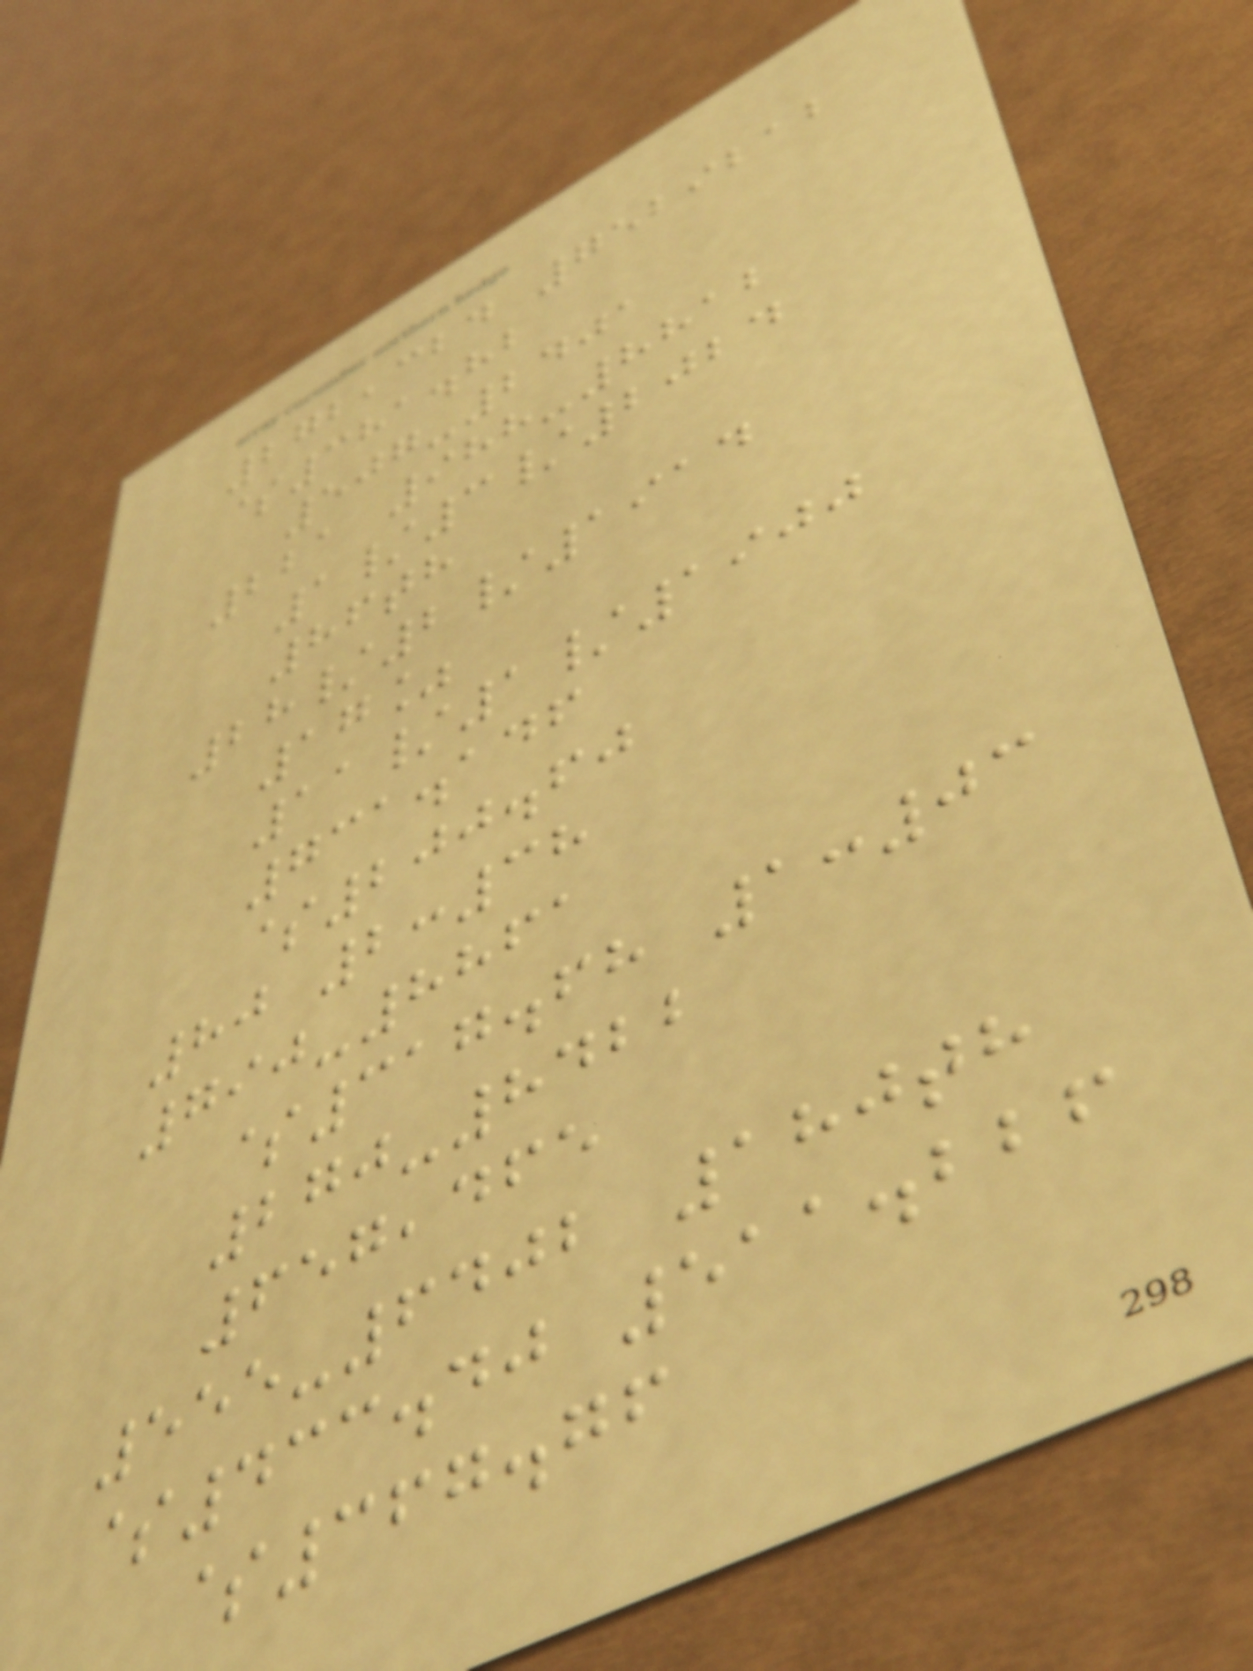272,324 7529212
$381.82
507-2401
221 988-8812
1/3/2024
86th
28/2/1914
17%
11/1/1900
731.146
$200.60
80 2:38
790-8861
$317.68 1:03
270-8422
657,465
555-6402 180th
$433.40 511.226
$367.76
